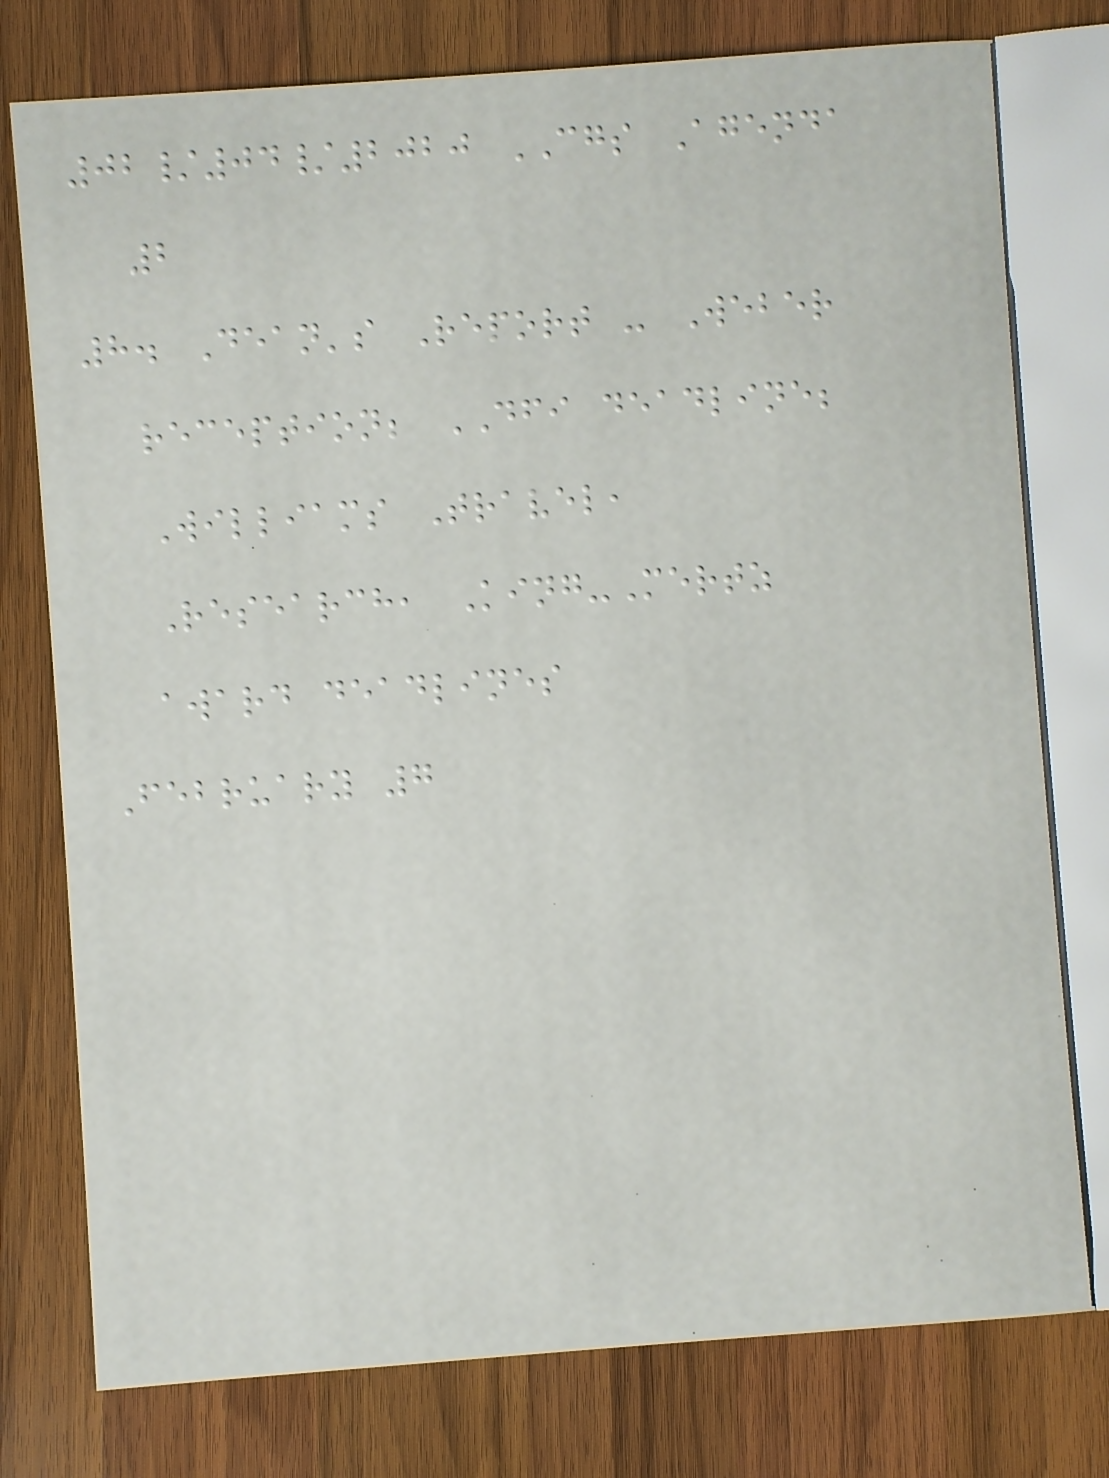02/04/2020 CGS Agenda
2
8. Dean's Report - Weber
reception; DFI deadline;
Williams Travel,
Research, King-Mertz
award deadlines
February 7
